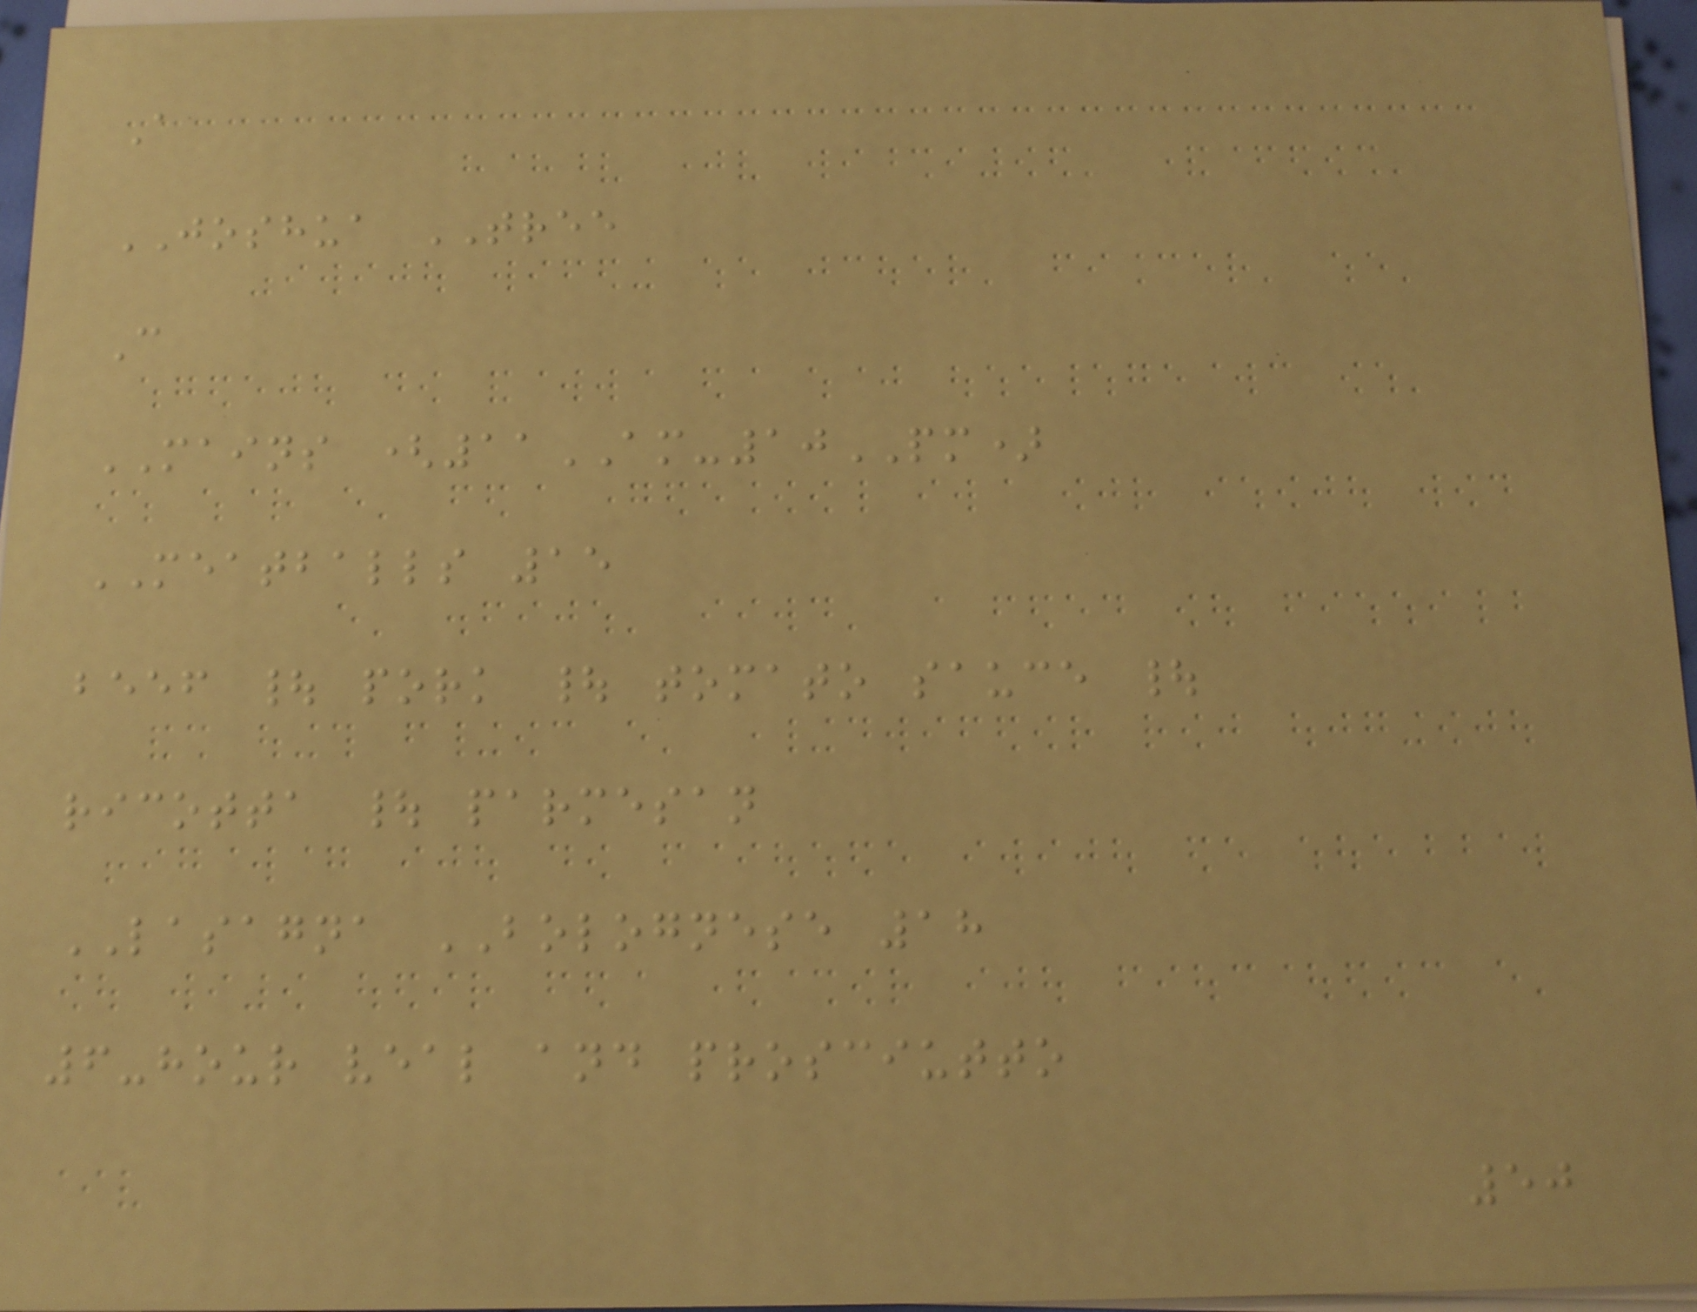A
JOSHUA TREE
C
MAINS (11AM-10PM)
MEATBALLS 15
beef | pork | tomato sauce |
ricotta | parmesan
LASAGNA BOLOGNESE 18
6-hour veal and prosciutto
50
